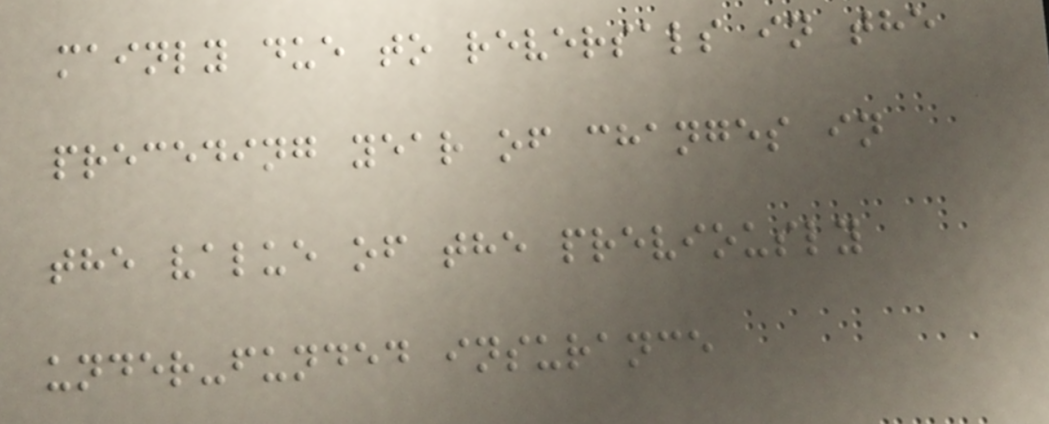mainly due to reversals in the
preceding year of changes in
the value of the previously
under-funded insurance
